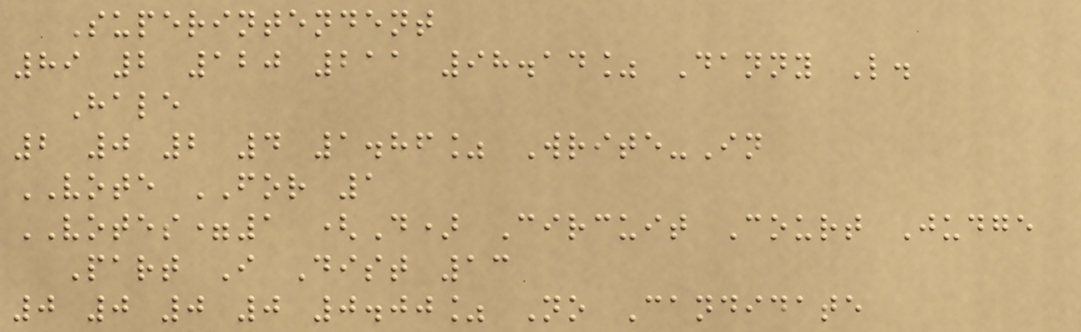Superintendent
89 2 120 211 98.14% Danny L.
Hale
2 0 2 4 1.86% Write-In
VOTE FOR 1
VOTES=1 (D) Circuit Court Judge
Part I Dist 13
0 0 0 0 0.00% No Candidate
